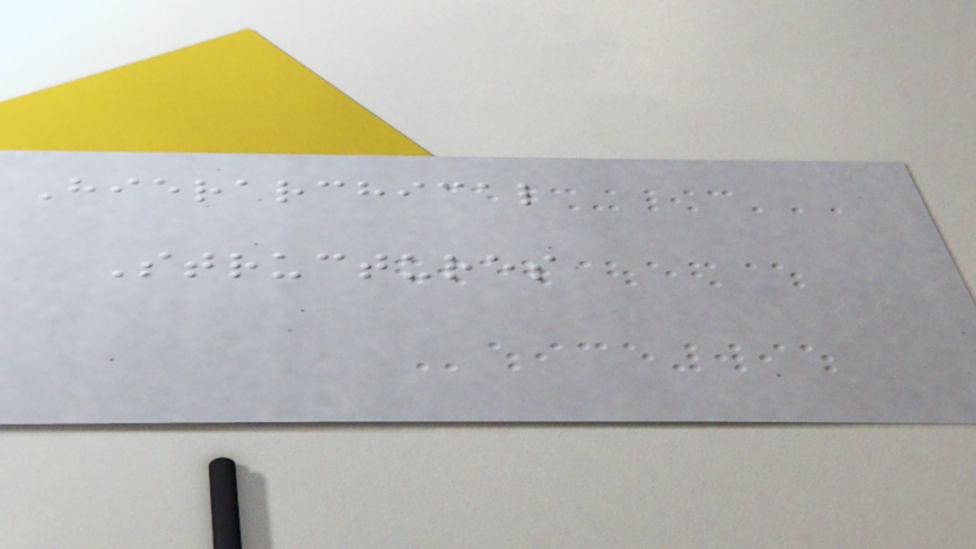Hierarchical
Structures
